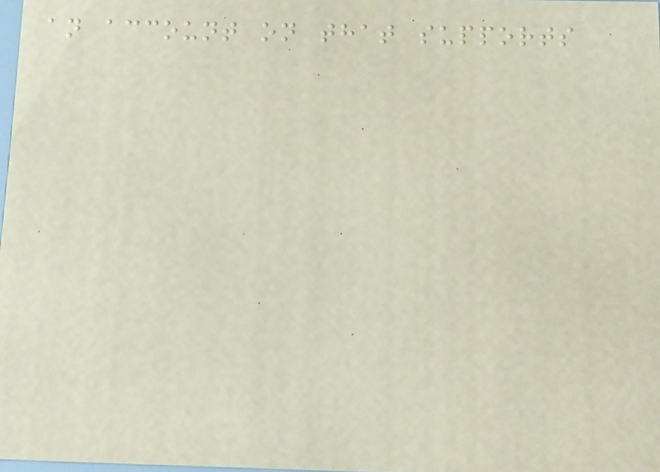an account on that supports
